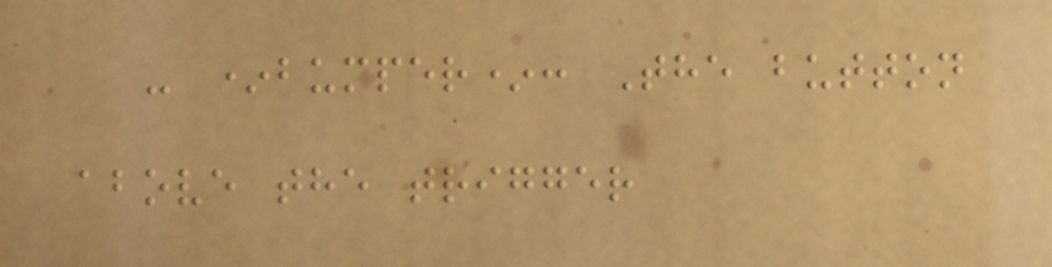- *bumper*: The button
above the trigger
